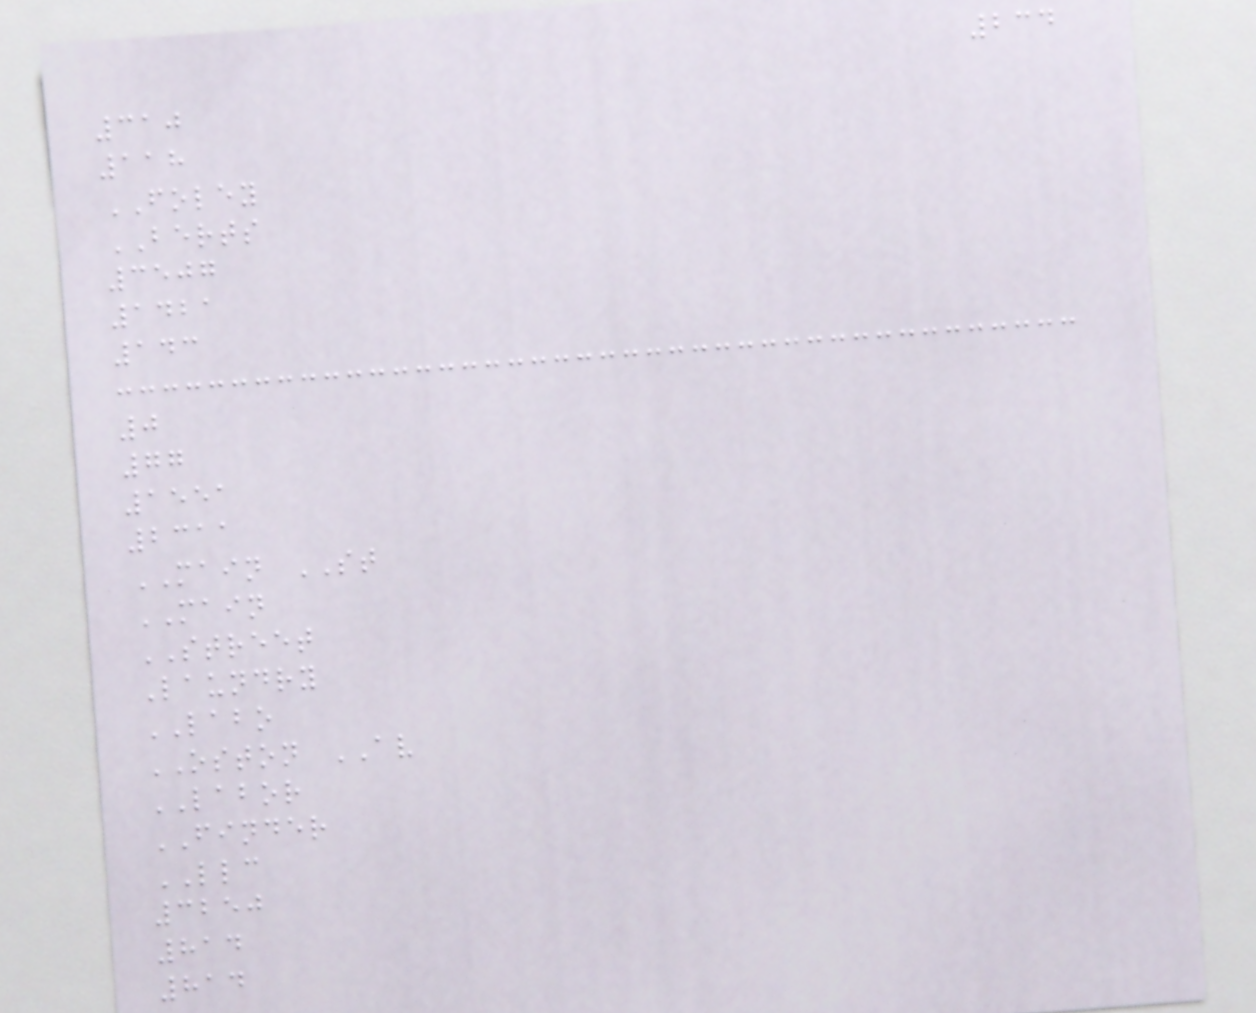234
310
118
FOLEY
BERTS
3507
1421
143
0
77
1551
2311
MAIN ST
MAIN
STREET
Laundry
LABO
OSTON AV
LABOR
FINDER
LLC
3250
814
814
